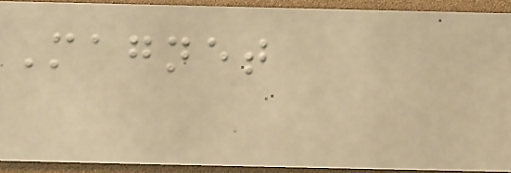Magnet
